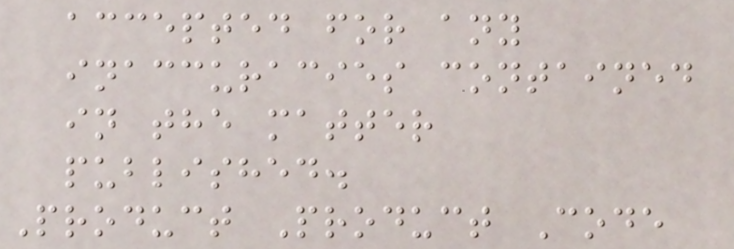accepted for any
inaccuracies contained
in the matter
published.
Product Product Code
